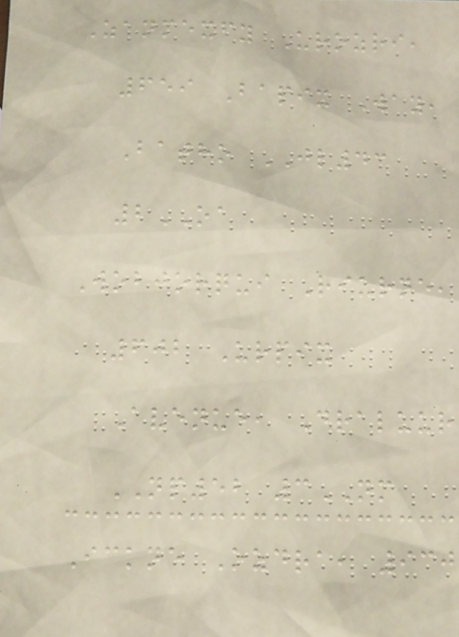Zanmexfy Urozri,
659 Bapix Way,
Batho JL43
2OA
Wobjorqui Riurne,
602 Urpix
Avenue, Draluur
NP52 3NM
Ickne Ozdra, 930
